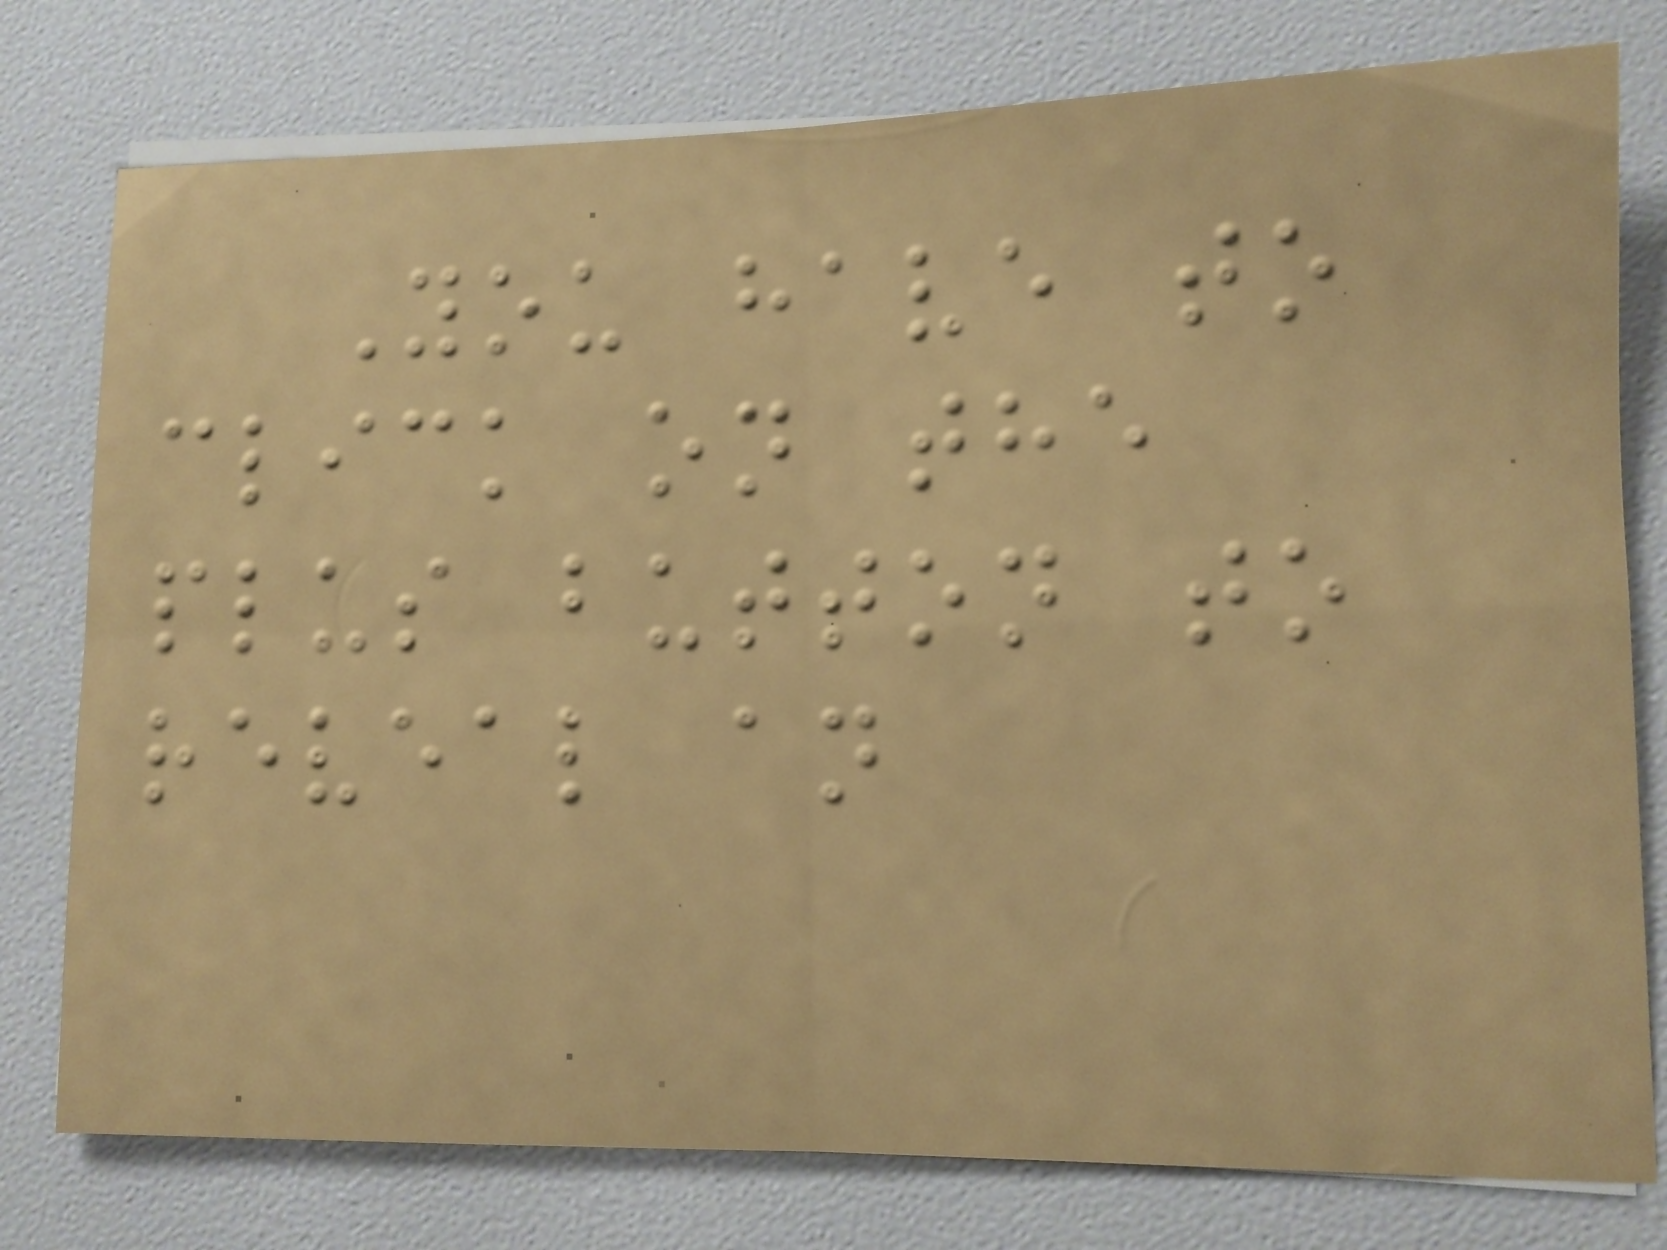You have to
click on the
plus button to
reveal an
